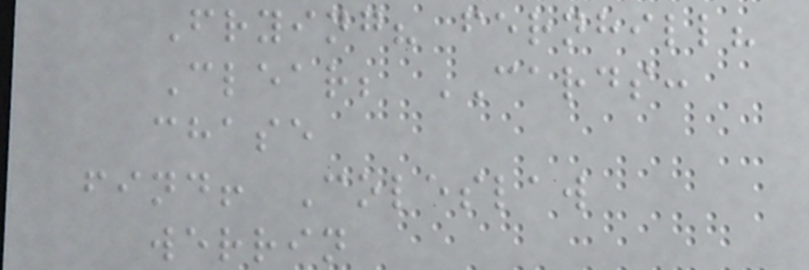Frying? fernhill?
Clear; CARDS:
chase
find! Coleslaw
werrin
